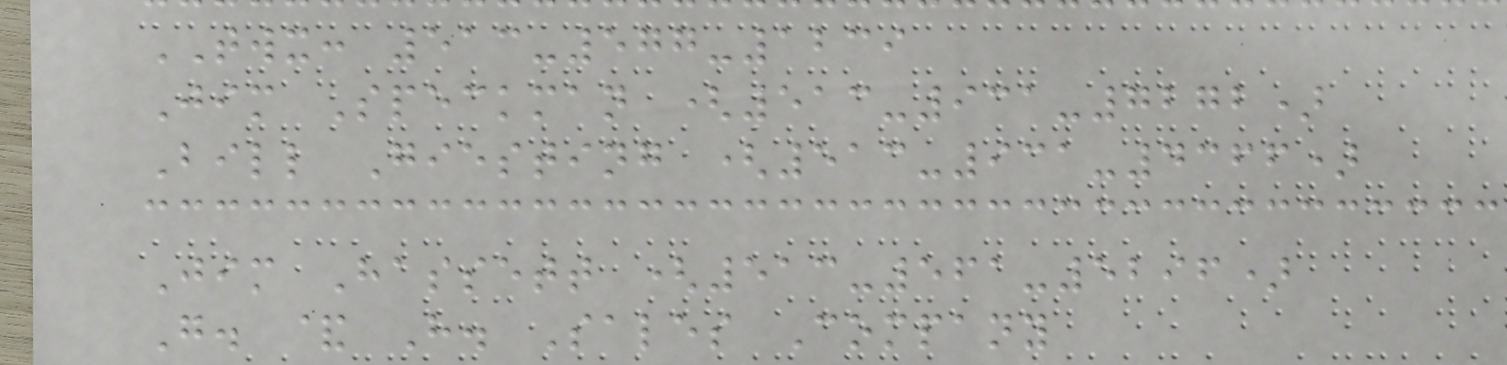TWX: 513-577-1239
Jim Speckman (513-931-7272)
Bill Giesting (513-931-4366)
Jim Hassett (513-561-5296)
G. & H. Sales Company
